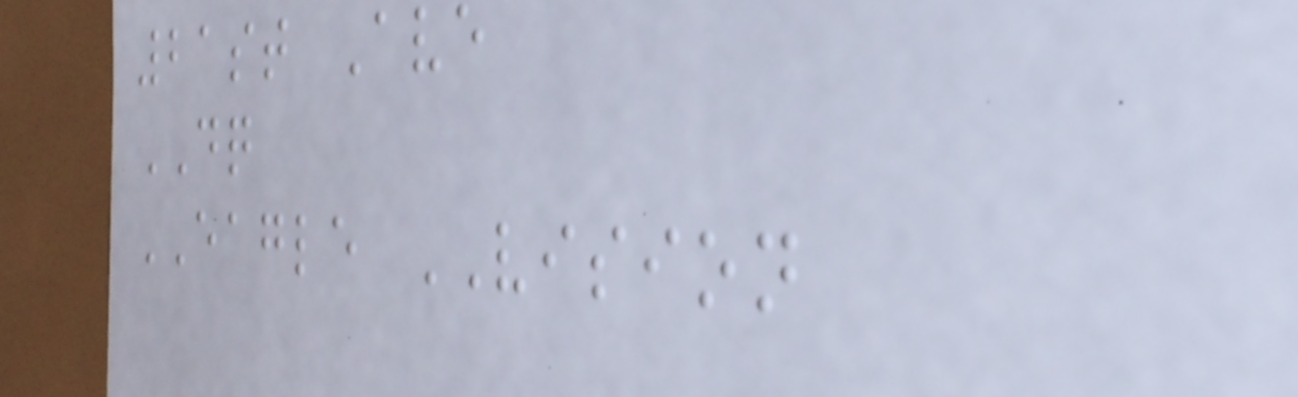21st Ave
DQ
EAGLE VISION
